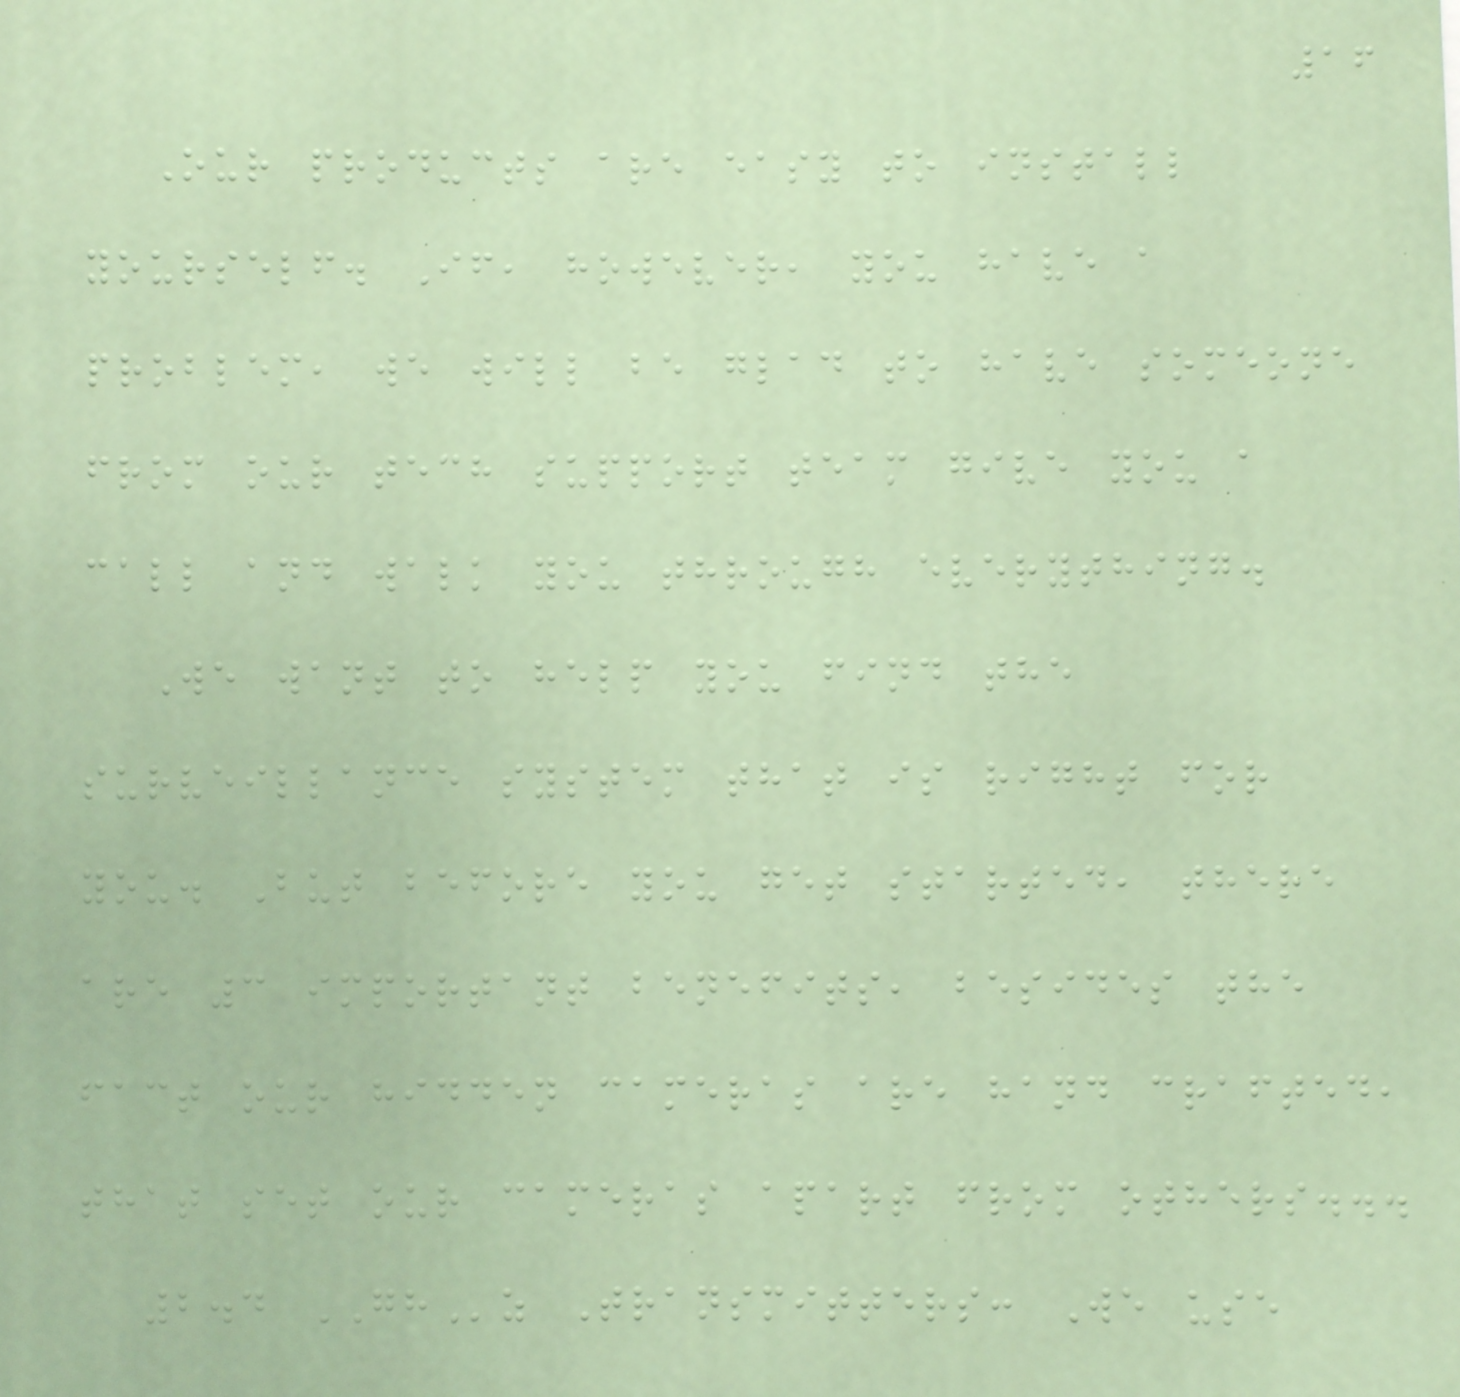16
Our products are easy to install
yourself. If, however, you have a
problem, we will be glad to have someone
from our tech support team give you a
call and walk you through everything.
We want to help you find the
surveillance system that is right for
you. But before you get started, there
are 3 important benefits, besides the
fact our hidden cameras are hand crafted,
that set our cameras apart from others...
2.4 GHz Transmitters: We use
